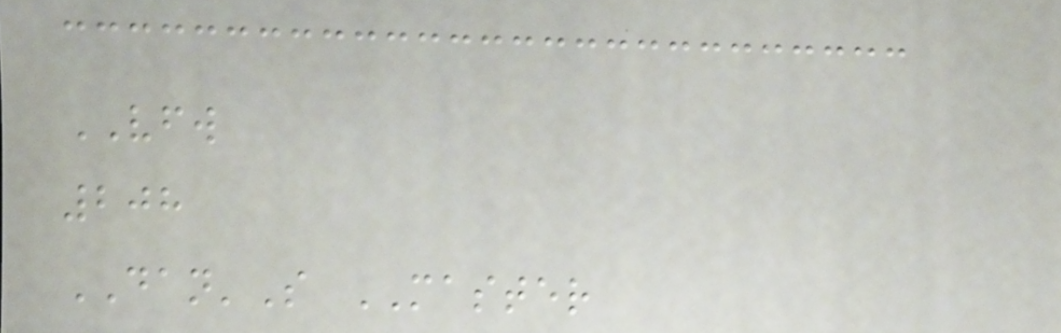VFW
208
DAN'S MASTER
